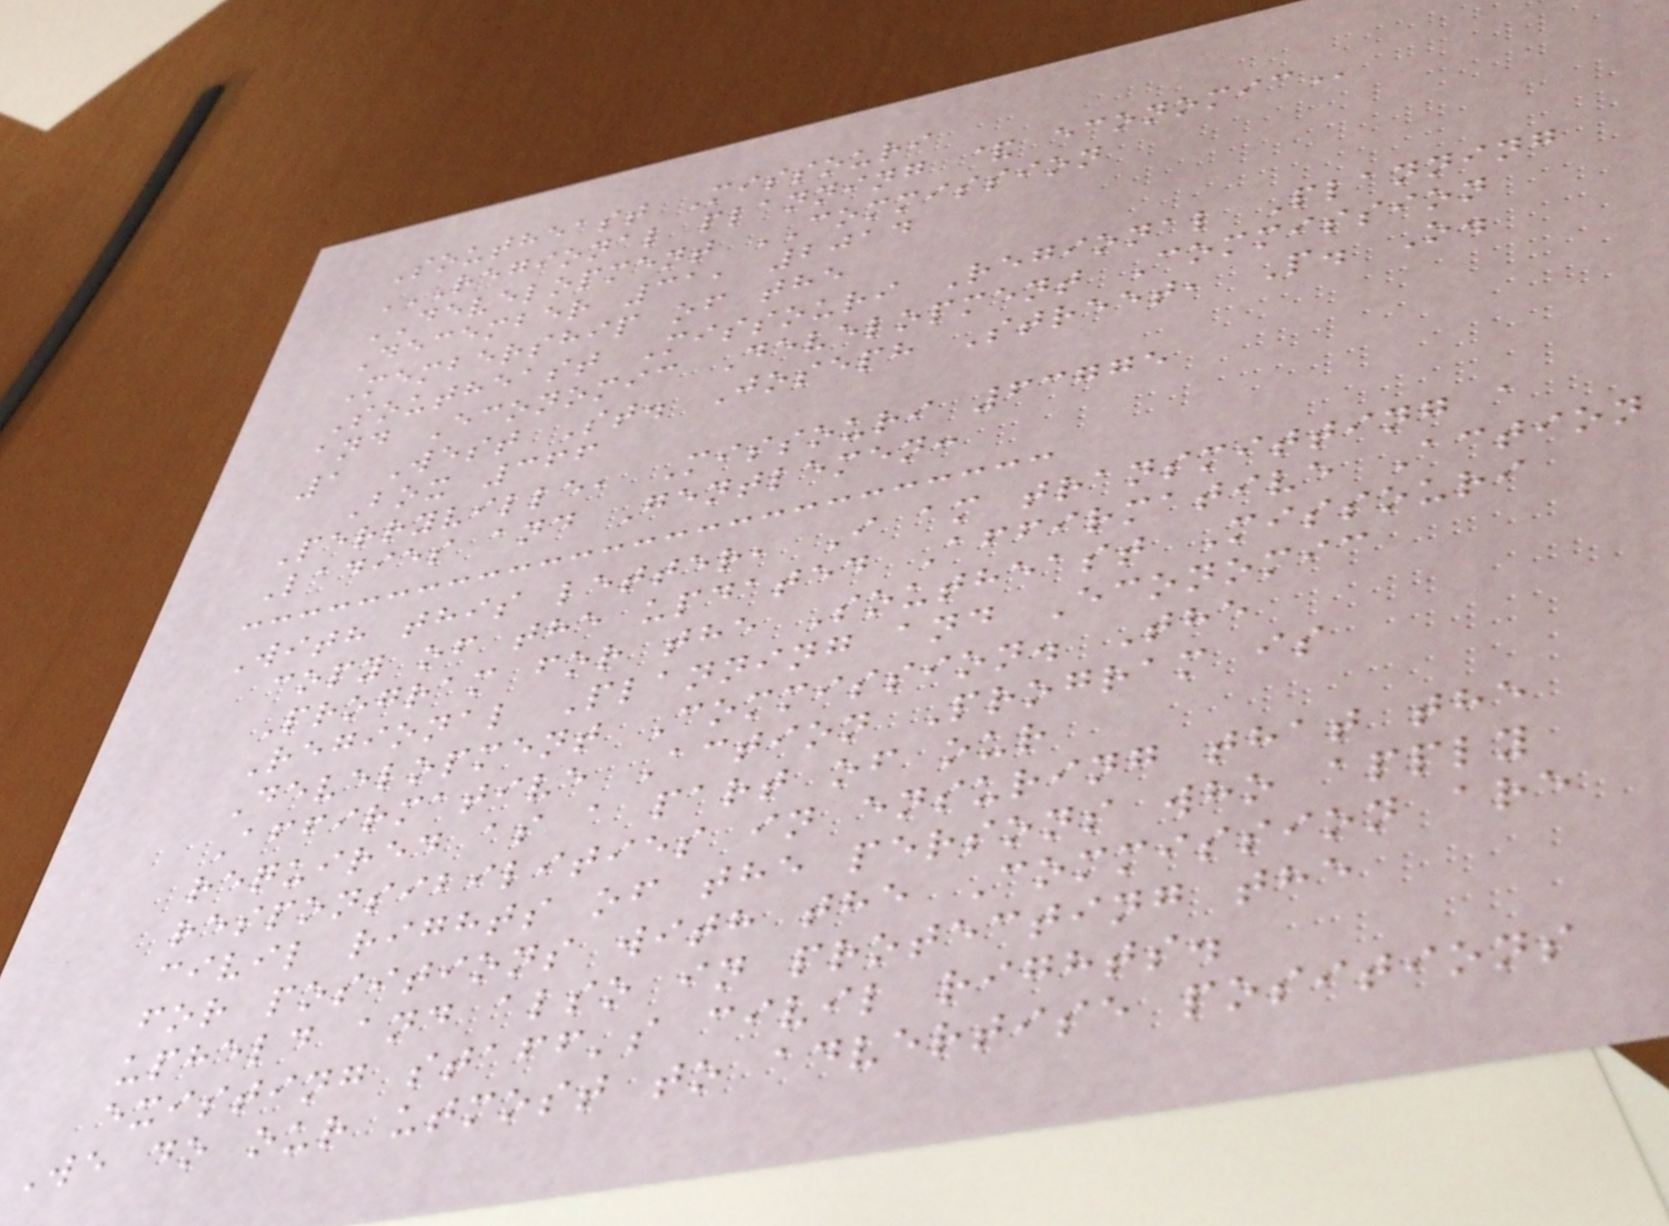Southeast Missouri
REGIONAL PLANNING & ECONOMIC
DEVELOPMENT COMMISSION
December 31, 2014
Membership of the
Southeast Missouri Regional Planning
and Economic Development Commission
1 West St. Joseph Street, P. O.
Box 366
Perryville, Missouri 63775
Ladies and Gentlemen:
With this letter, I am transmitting a
copy of the updated Affirmative Action
Program for the Southeast Missouri
Regional Planning and Economic
Development Commission. The
Affirmative Action Program is
required as a part of our
responsibilities in ensuring that the
civil rights of the persons who apply
for positions with the Commission are
upheld and also in protecting the
existing staff's civil rights.
We do our utmost to advertise positions
